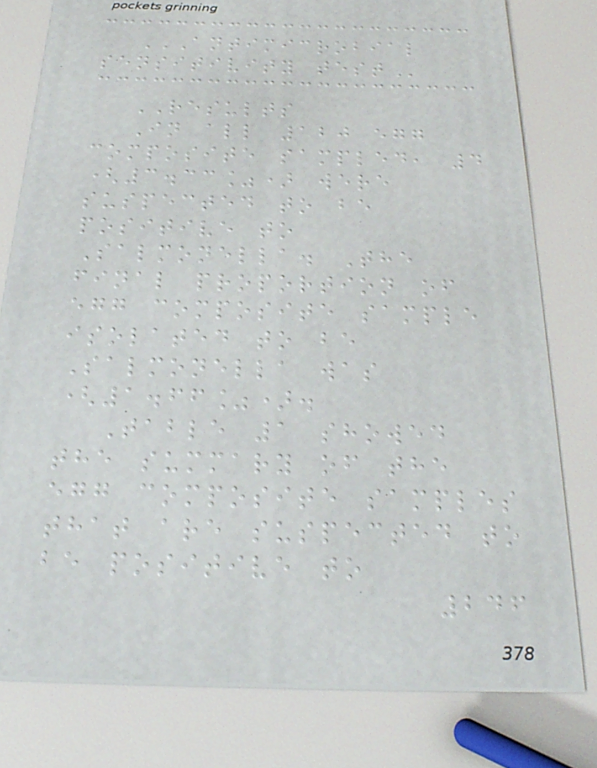ANTIMICROBIAL
SENSITIVITY TEST
RESULTS
In all 120 egg
composite sampled, 4
(3.33%) were
suspected to be
positive to
Salmonella. The
final proportion of
egg composite sample
isolated to be
Salmonella was
(1.66%).
Table 1 showed
the summary of the
egg composite samples
that are suspected to
be positive to
246
